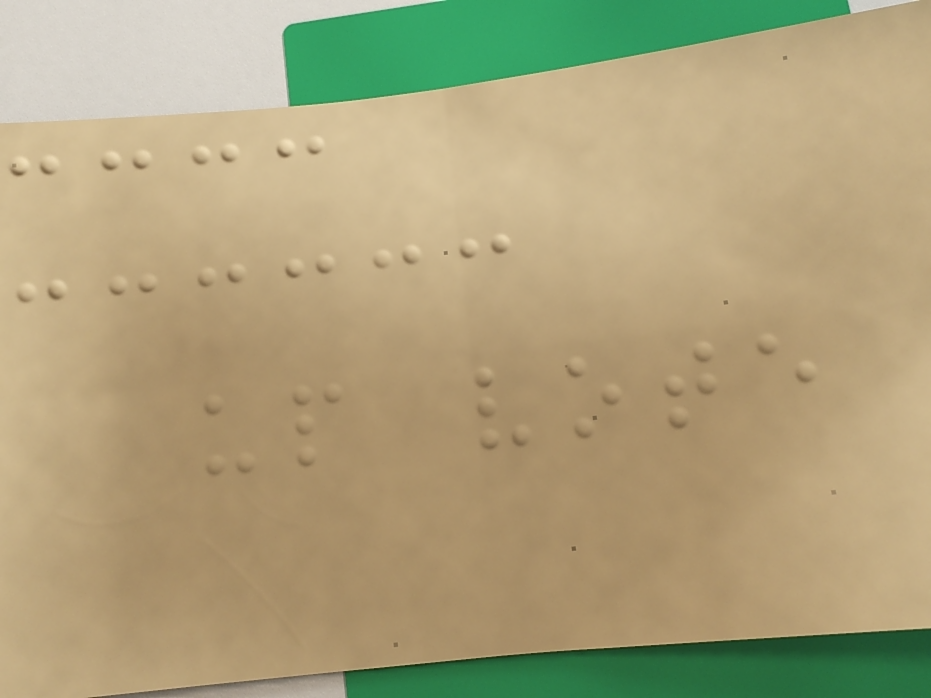up vote
